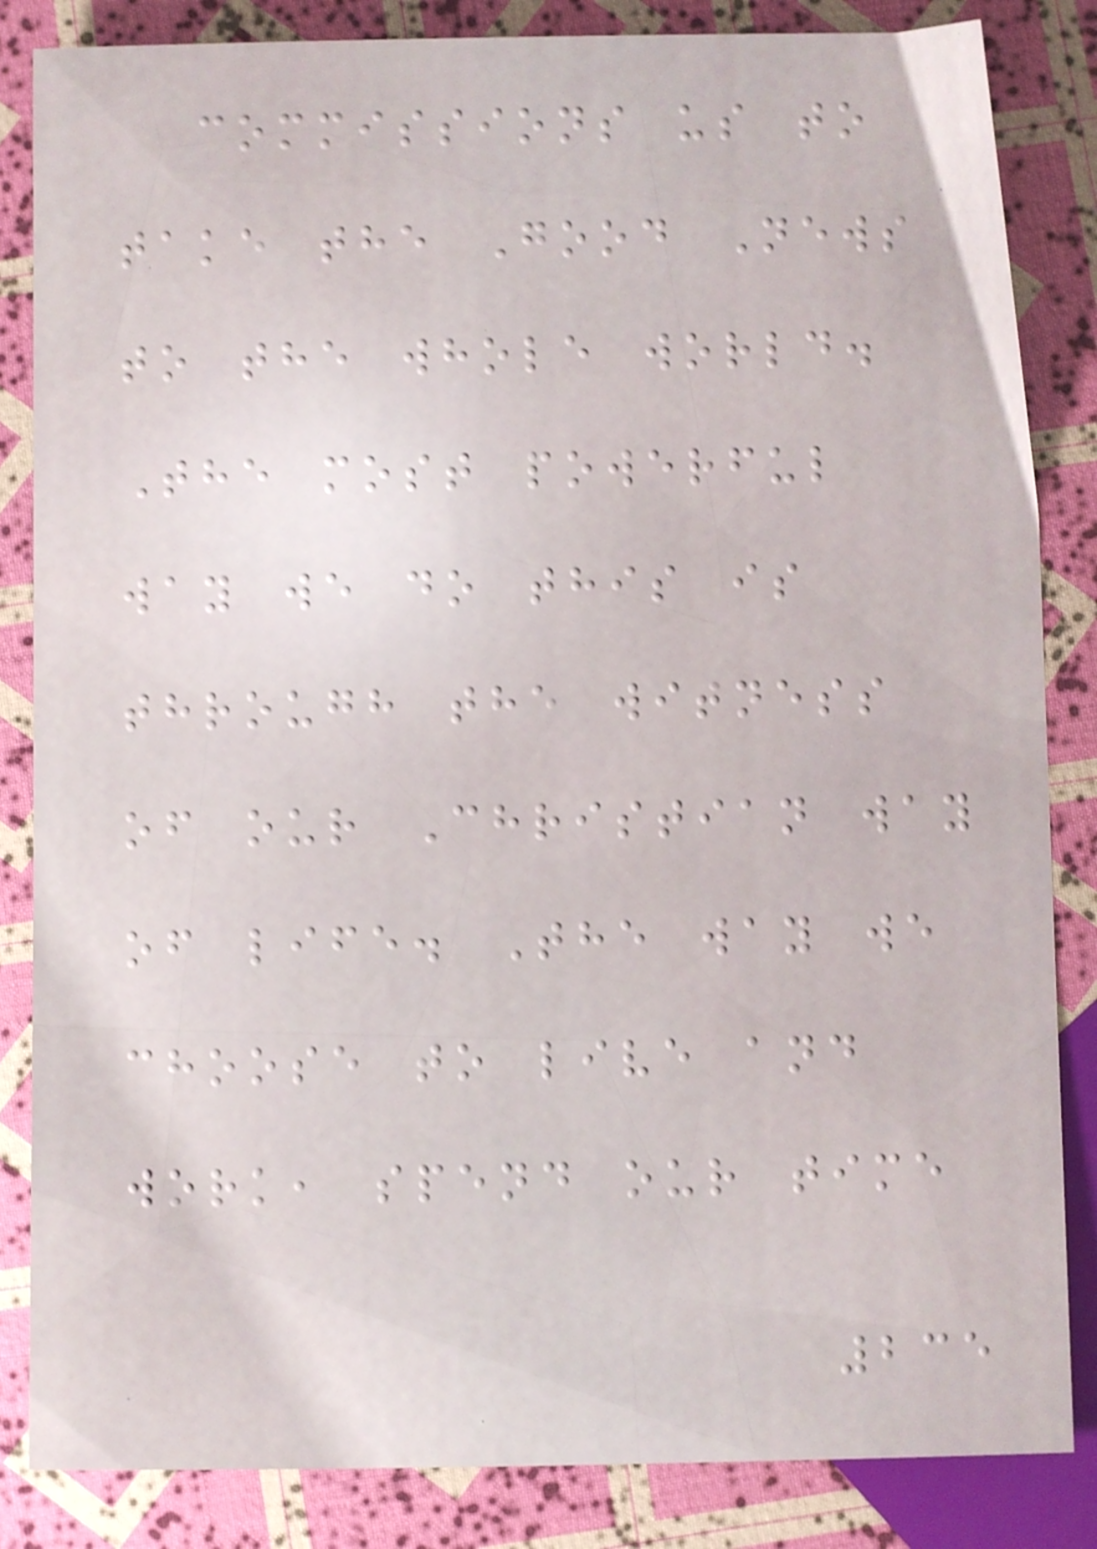commissions us to
take the Good News
to the whole world.
The most powerful
way we do this is
through the witness
of our Christian way
of life. The way we
choose to live and
work, spend our time
235
